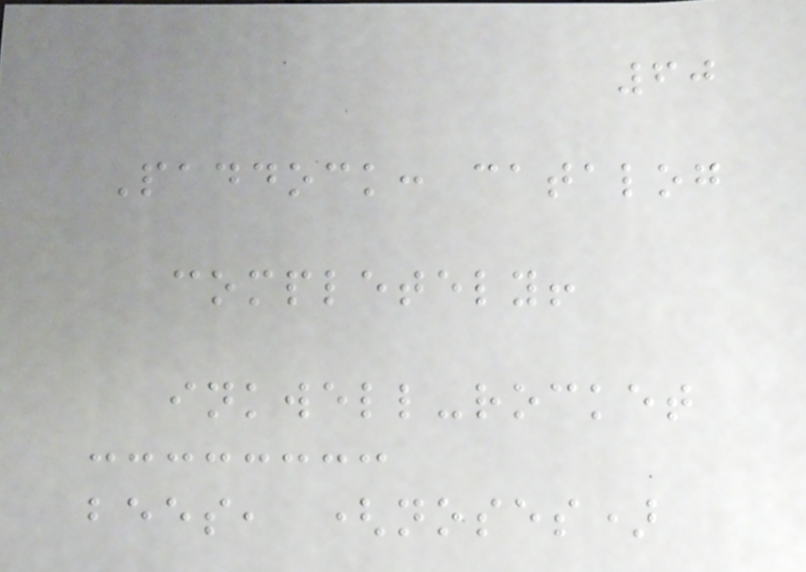60
Paddock: catalog
completely!
inkwell-rocket
bees, (noses)
